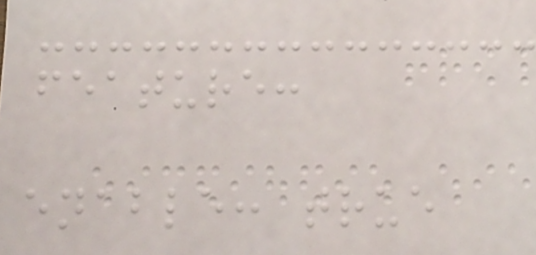feature:
enable: true
